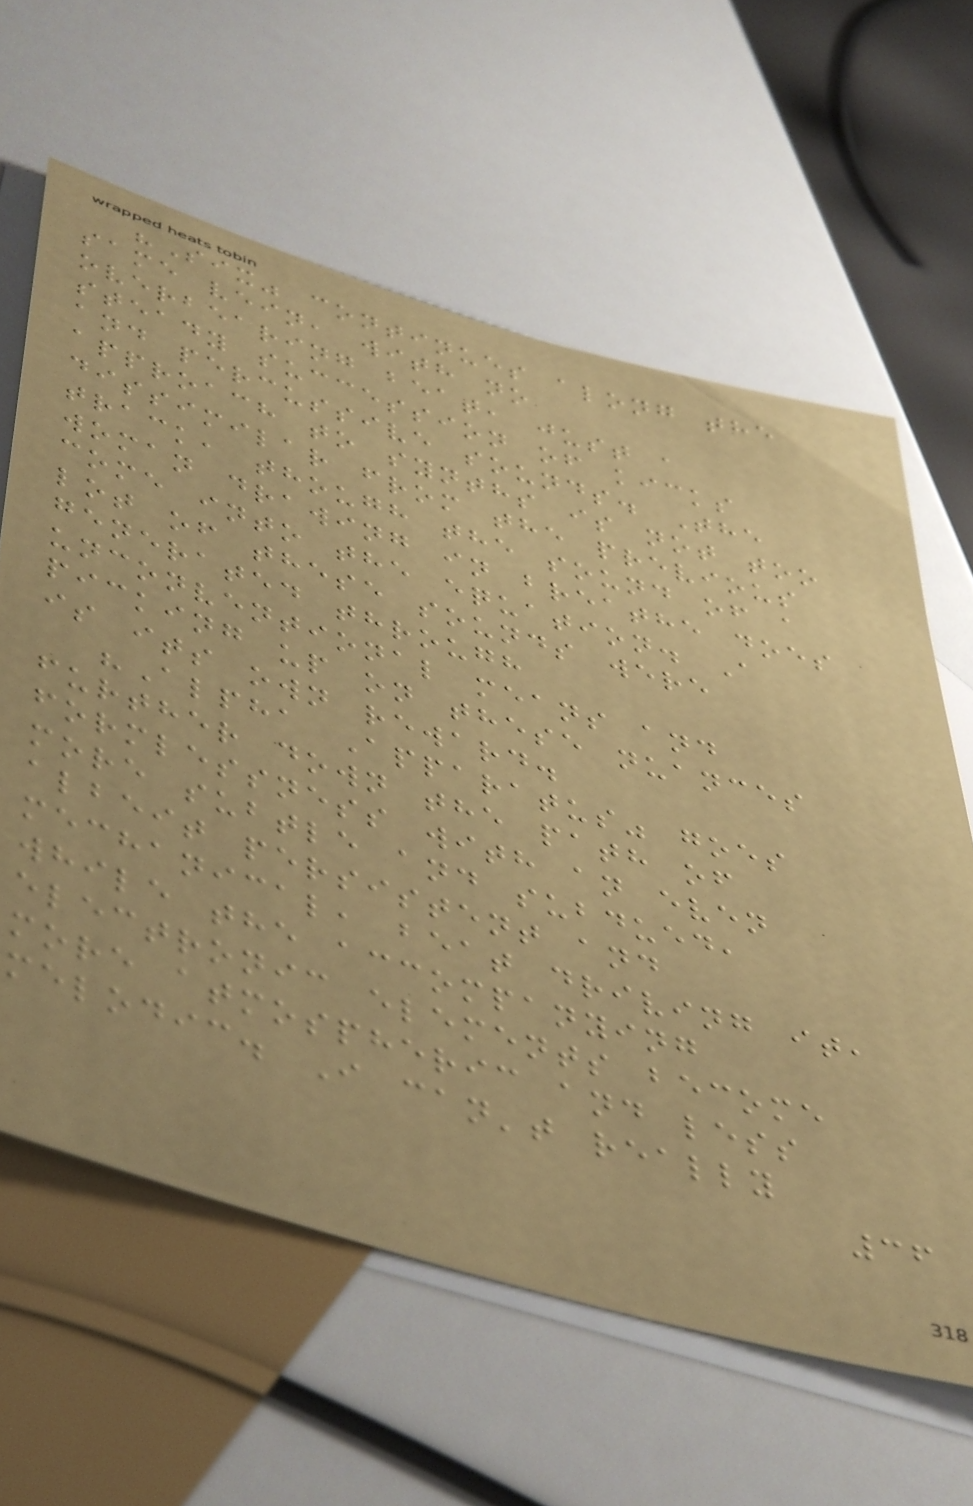"Six" continues along the
same vein, with no
overbearing beat, just a
steady succession of kicks
and percussive sounds. The
approach to synths is not too
dissimilar from the previous
track, though the sound of a
woman drawing in breathe does
come into the equation. A
lot of these sounds were
generated through
unconventional means and
picking up on these nuances
is its own reward.
"Alpha Apparatus" goes
further down the path of
formlessness with an even
more subtle and subdued,
albeit persistent and
mechanical, beat driving it,
while the accompanying
electronic elements become
more atmospheric and less
melodic. I can't really
36
